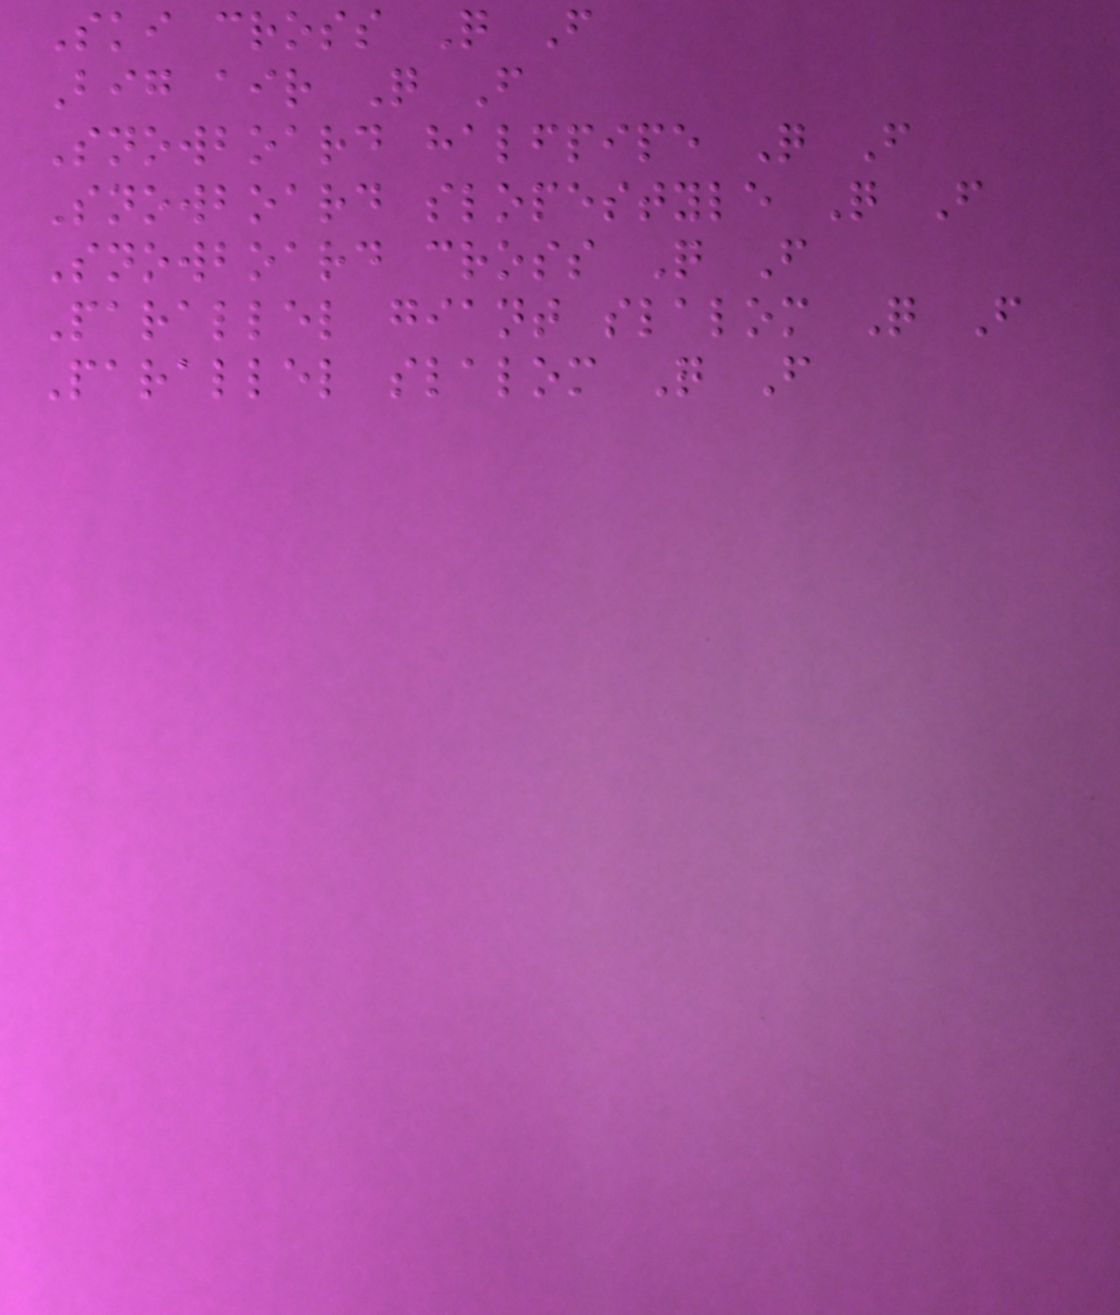Ski cross Q F
Big air Q F
Snowboard halfpipe Q F
Snowboard slopestyle Q F
Snowboard cross Q F
Parallel giant slalom Q F
Parallel slalom Q F
